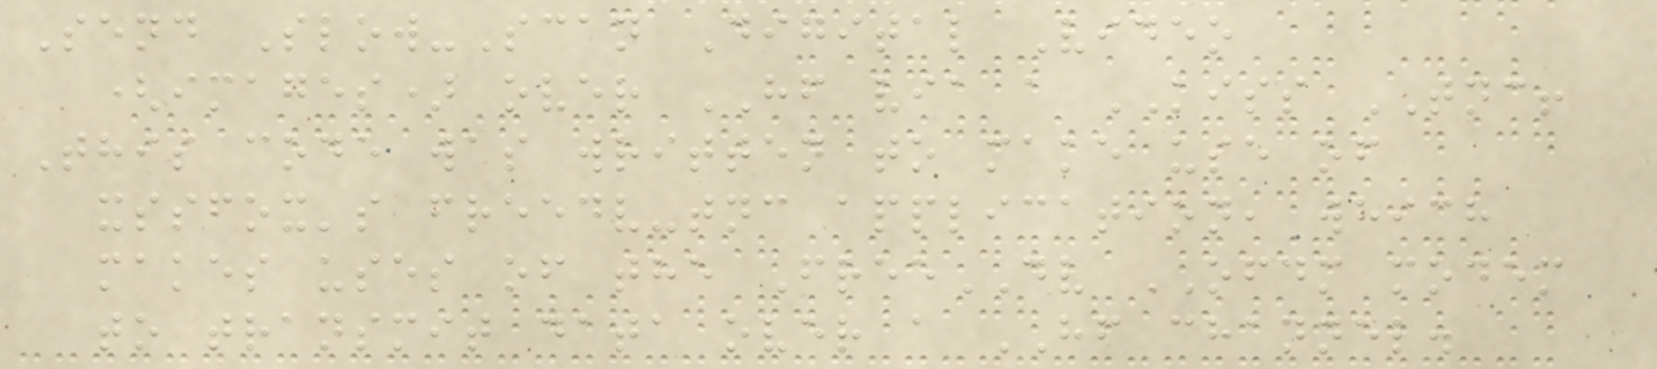Send Slow-Scan Digital Video
(images) over HF via a KISS TNC!
This code was written to make use of
xssfox's freedv-tnc application, which
makes uses of the FreeDV OFDM modem
to transmit data over a HF channel.
